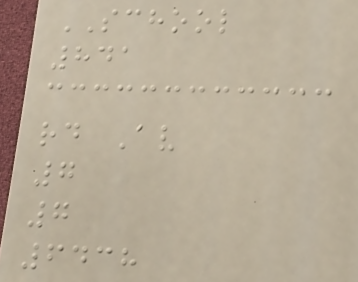SCHOOL
841
rd Av
7
7
6438
